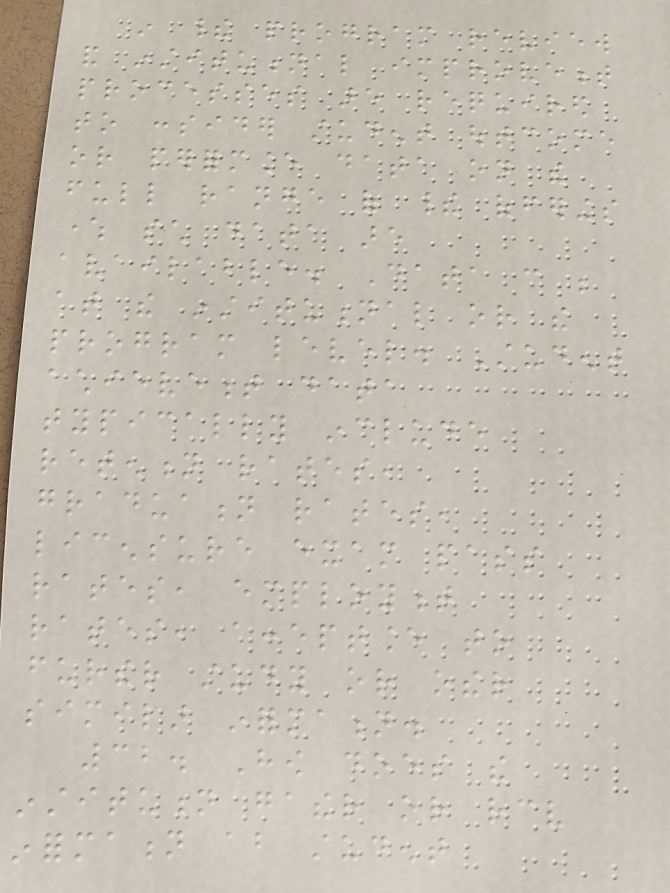in their program review
and institutional improvement
processes are required
to consider student outcome
or performance data on the
full range of their offerings
where such data are
available. Data can be
at the institutional or the
program level. Student
achievement data
typically include
retention rates,
graduation rates,
licensure exam pass
rates, employment
rates, acceptance to
further study or other
similar information.
32. How does the
institution gather or receive
information about student
